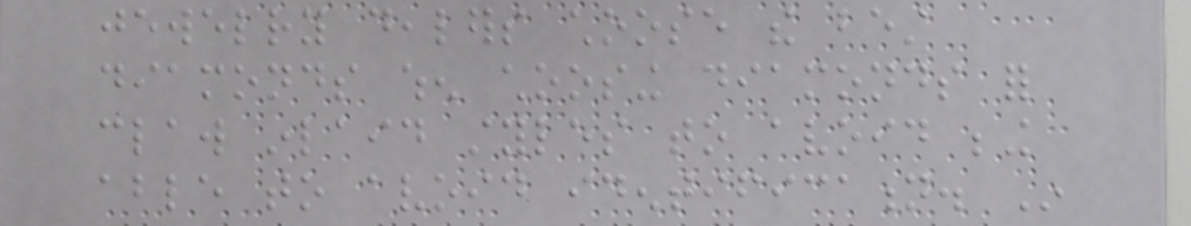jewelry dealers choose the best
diamonds when choosing diamonds for
claw inlaid styles to avoid being
able to avoid identification. In
